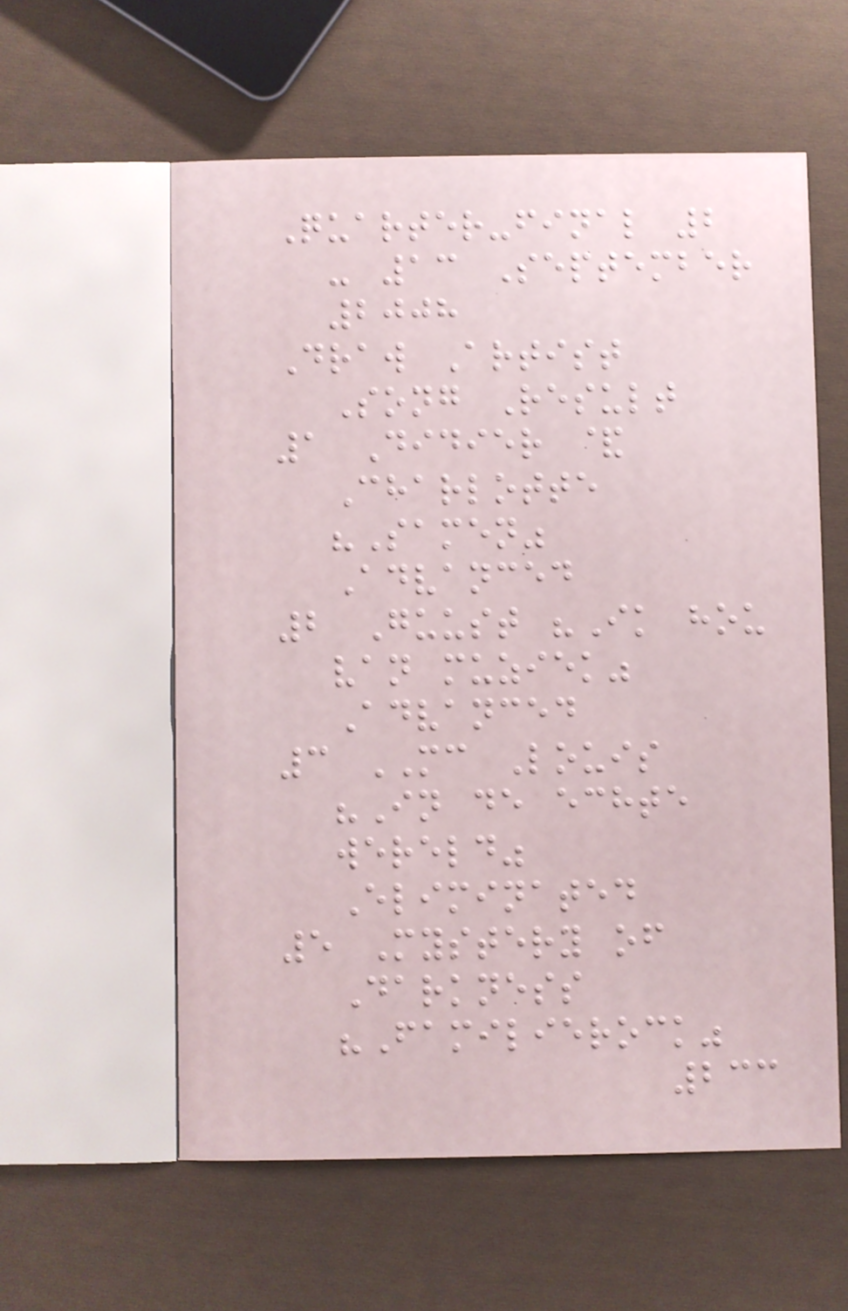Quarter-final 2
- 13 September
2008
Draw Artist
Song Result
1 Didier &
Charlotte
"Samen"
Advanced
2 Guust "Ik hou
van muziek"
Advanced
3 MC Louis
"In de echte
wereld"
Eliminated
5 Mystery of
Darkness
"Familierock"
233
